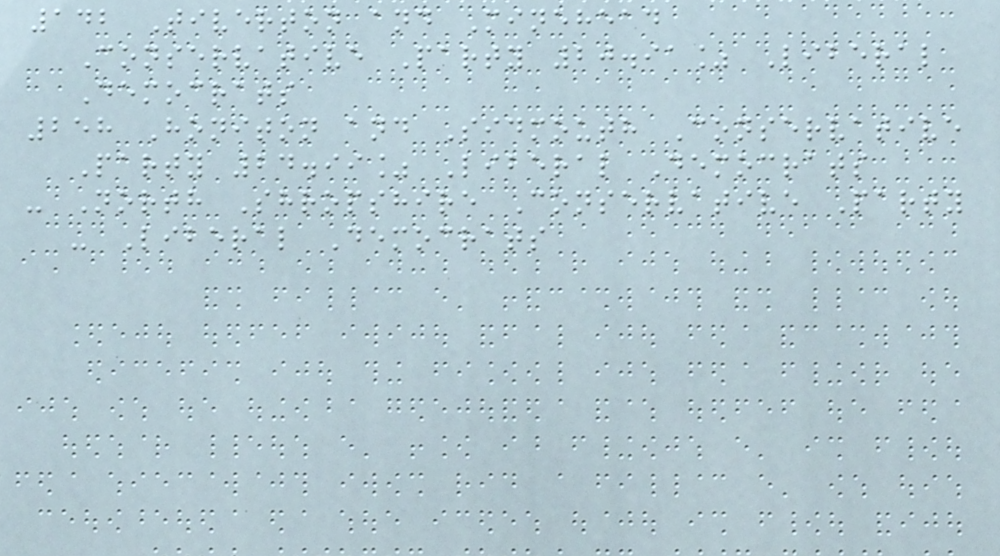142 Tiverton and Minehead
Conservative Party 20.91% Liberal
Democrats
258 Honiton and Sidmouth Conservative
Party 24.99% Liberal Democrats
- North Shropshire Conservative Party
- Liberal Democrats
